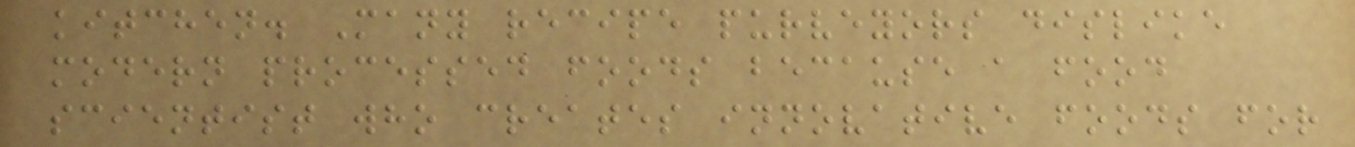kitchen. Many recipe purveyors dislike
modern processed foods because a food
scientist who creates innovative foods for
